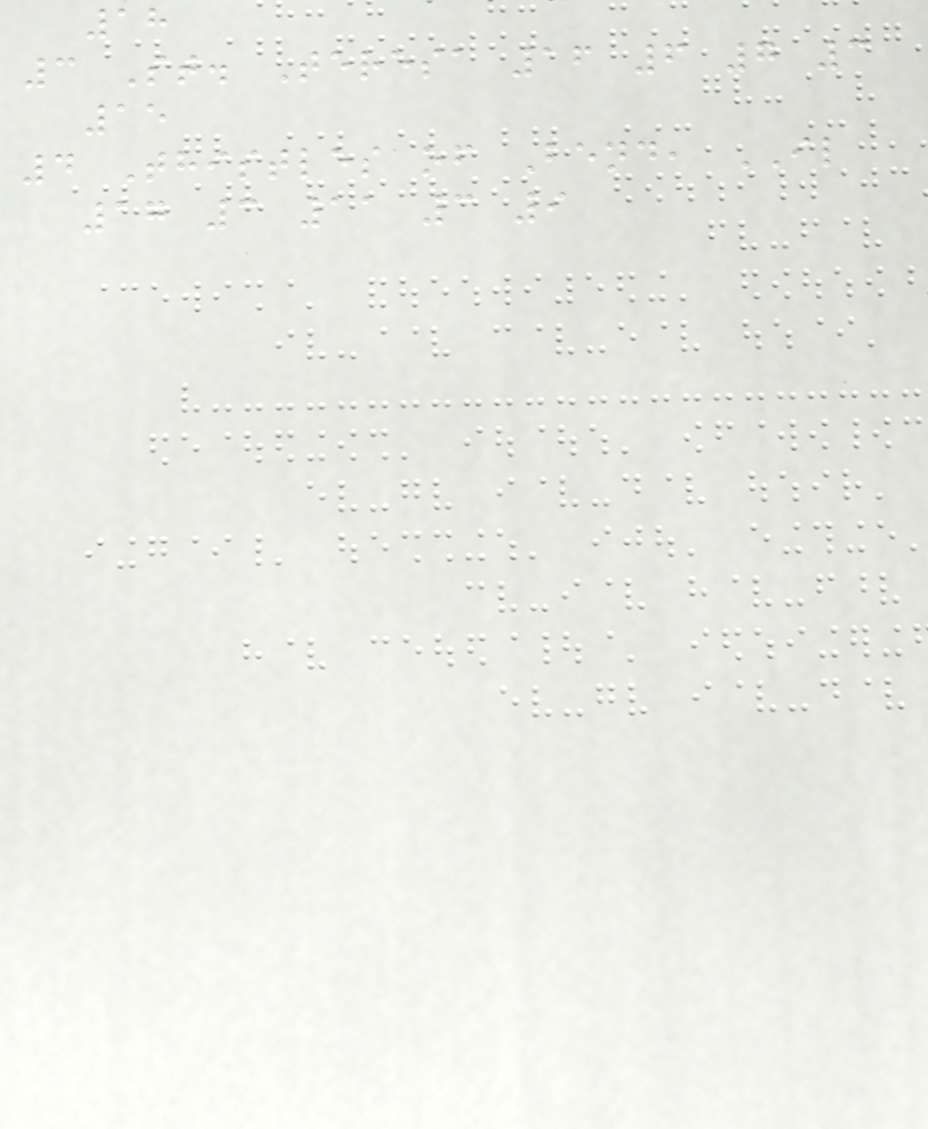18
3 St. Teresa 16 6 7 3
15
4 Thistles of Bend, IL
17 3 11 3 9
